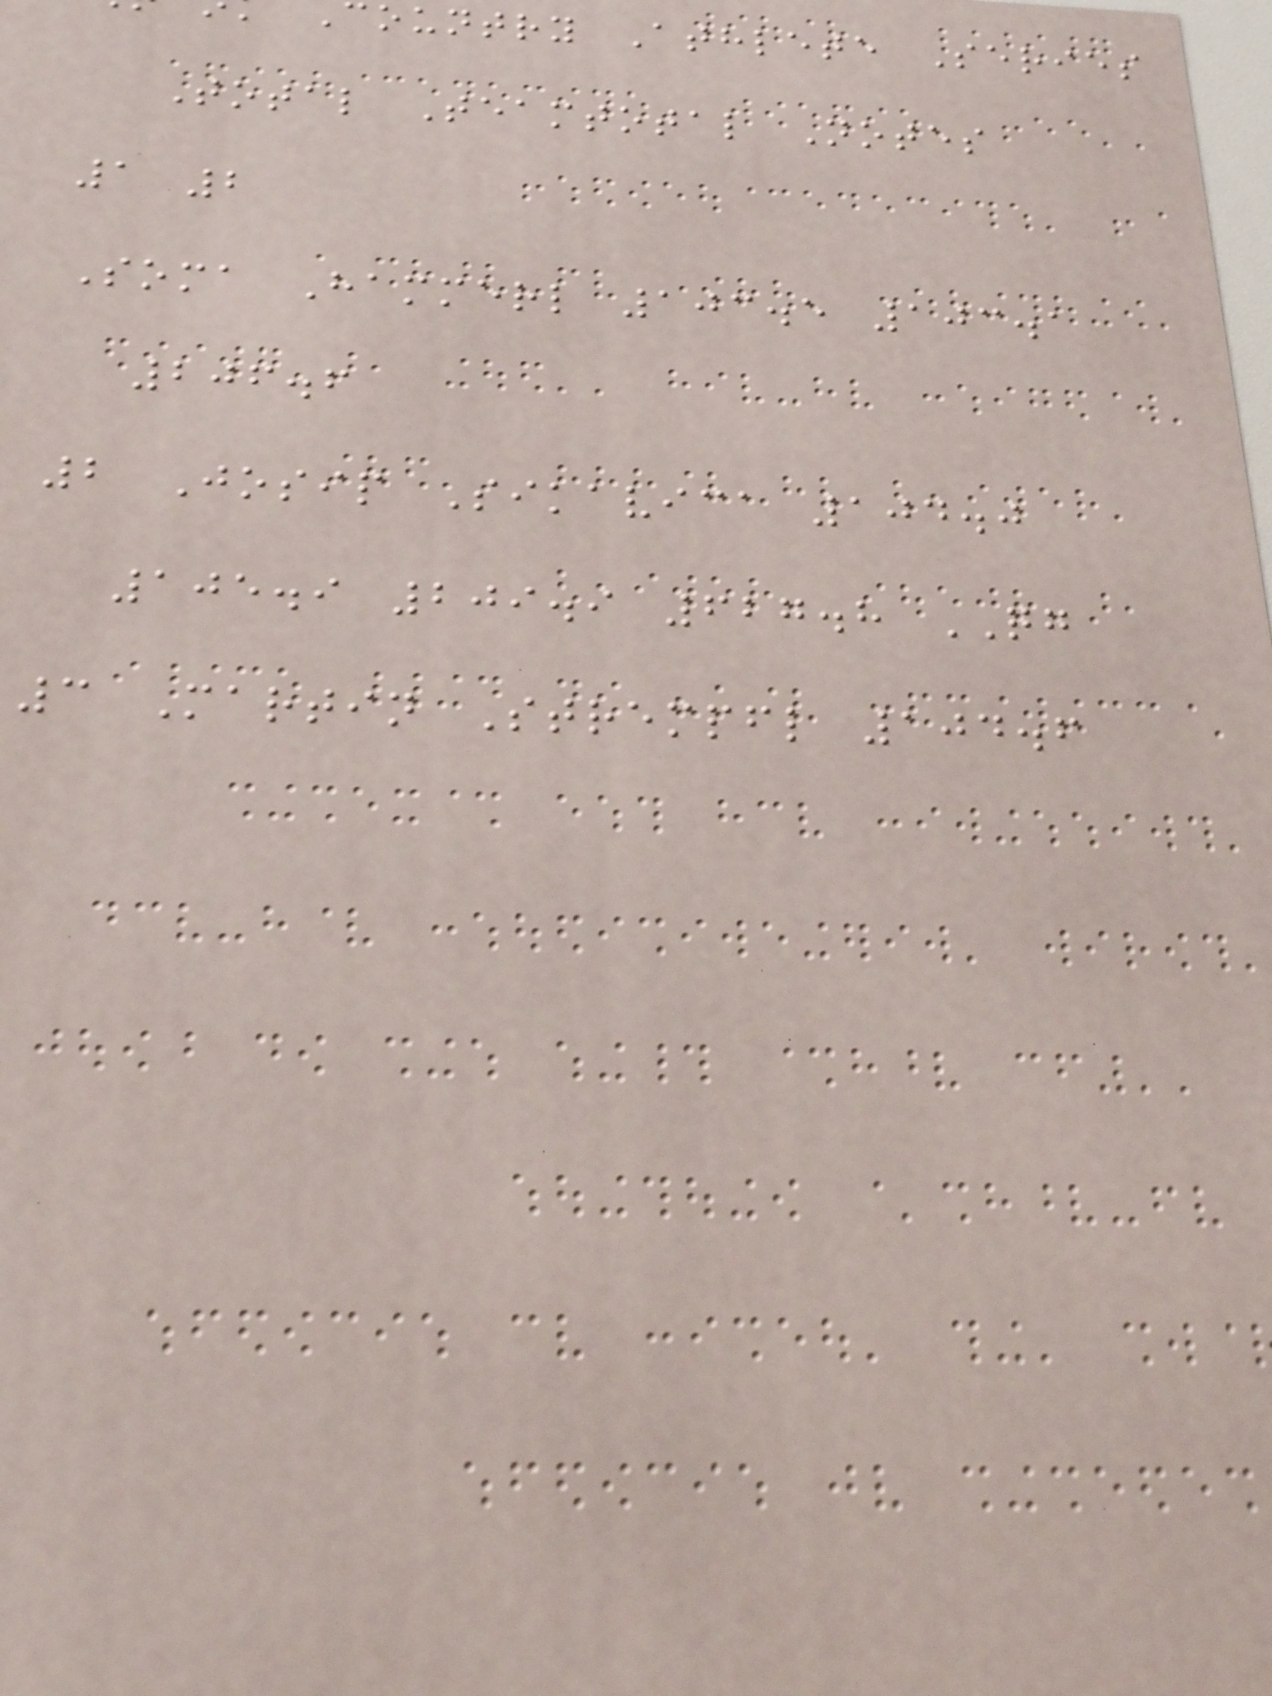ountry Athlete Series
Total Teamtotal Notes
1 2
Soma Hammerl 103.5 103.1
206.6
2 Josip Sikavica 104.0
105.9 209.9 627.8 QG
3 Martin Strempfl 104.6
